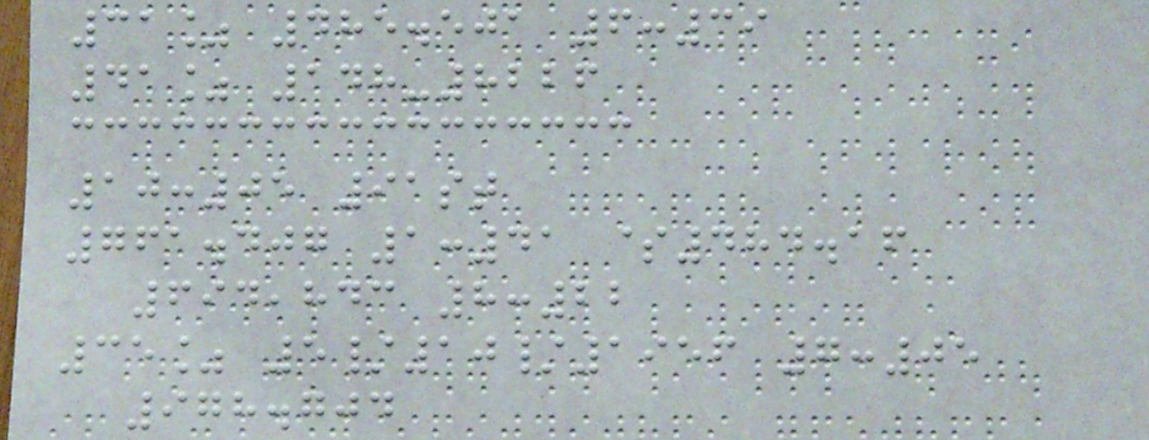31% 485.501 6:39
41% 148-8226
10:05 91st
761.407 1:41 $484.16
694,843 8:22
35% 5/10/1956 7:05
978.704
